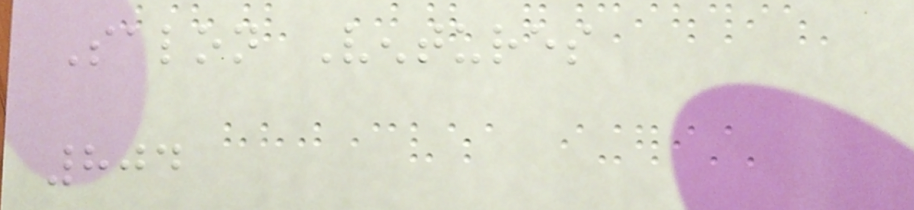Salon Ventures
804
